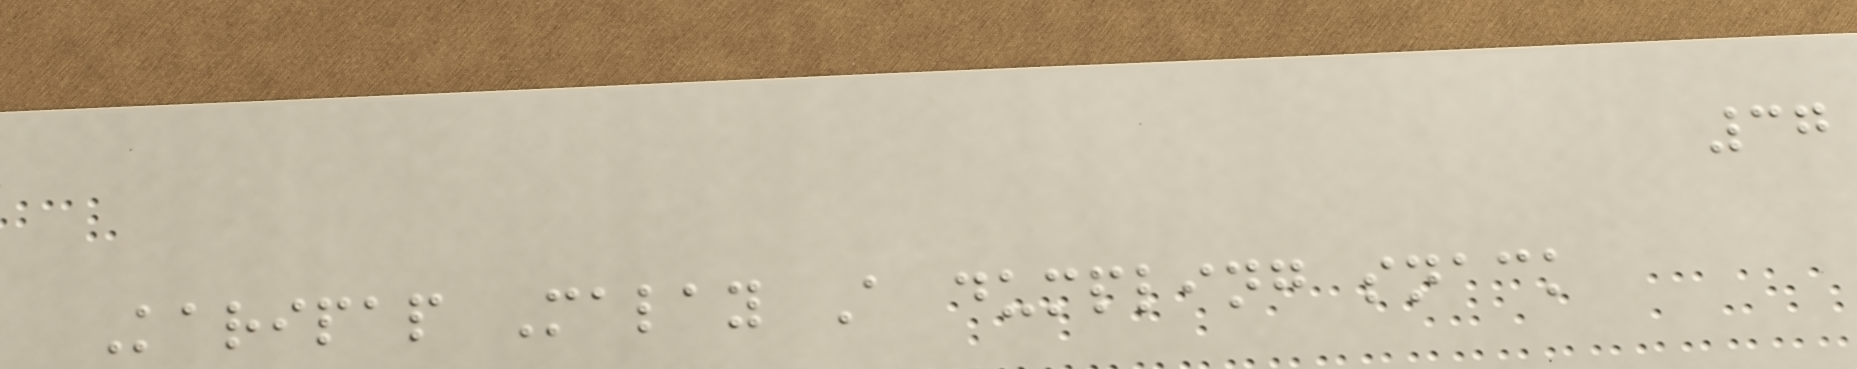37
Karipap Malay A dumpling snack
